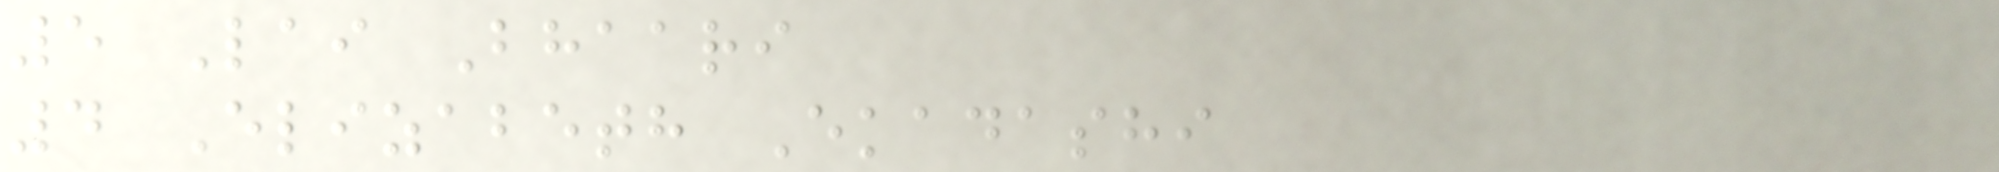5 Lai Bhaari
4 Elizabeth Ekadashi
